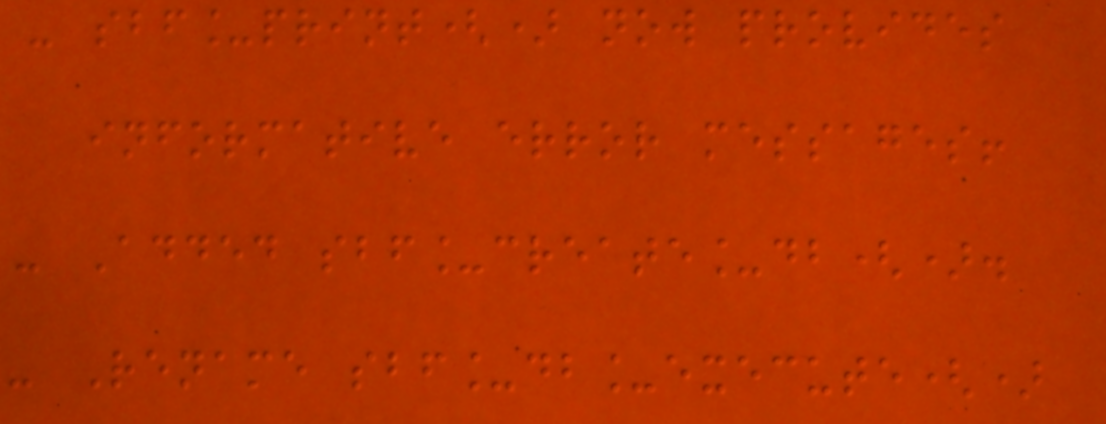- sbf_print() now provides
informative error messages!
- Added sbf_create_db().
- Rename sbf_db_execute()
